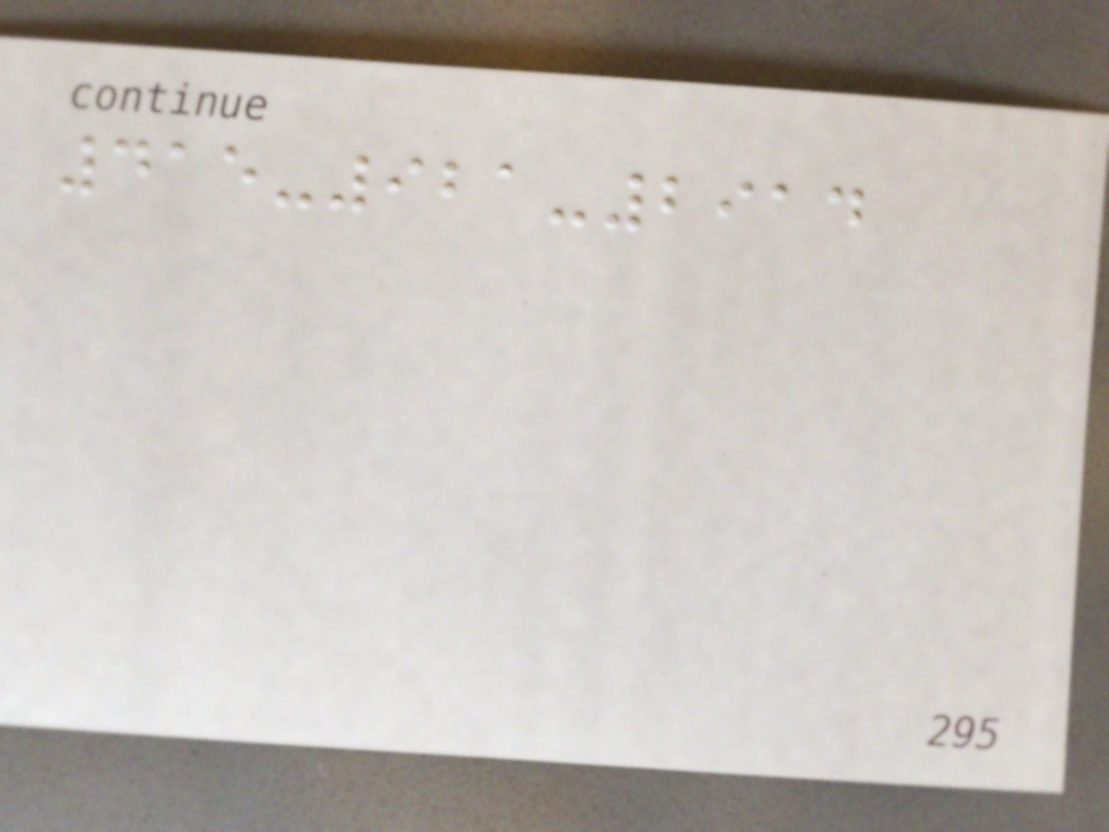415-921-2914
